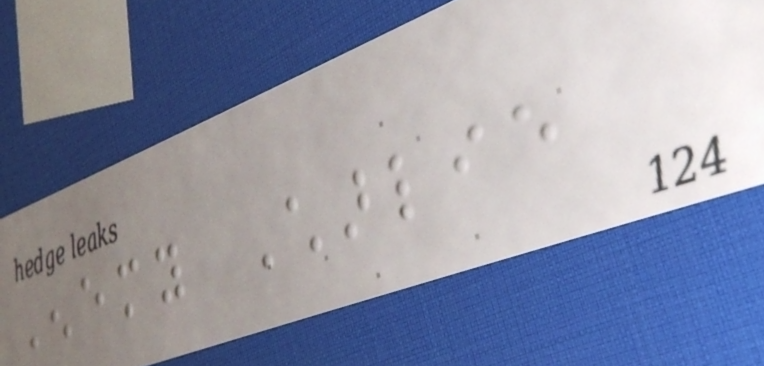Enemy Charlie
